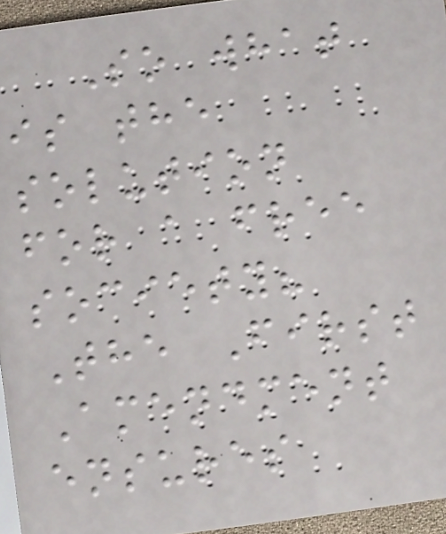So what
is the
solution
for a free
society?
The First
Amendment
ensures
